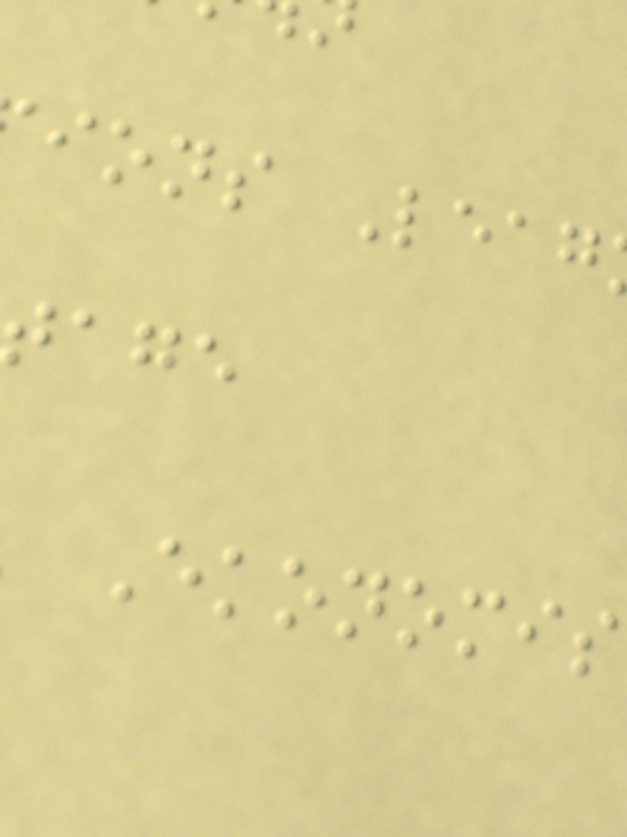ions Leag
Ekonomis
